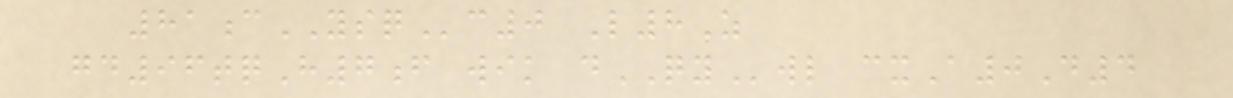81cYSQc0 L8Z
gd96tqH7f wik dQYwl cxA0D4
